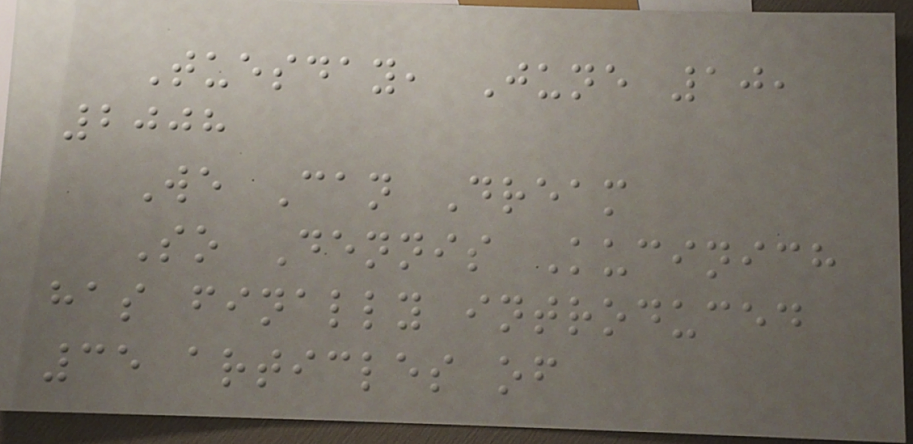Tuesday, June 10,
2008
We Can Dream
So Dennis Kucinich
has finally introduced
35 articles of
